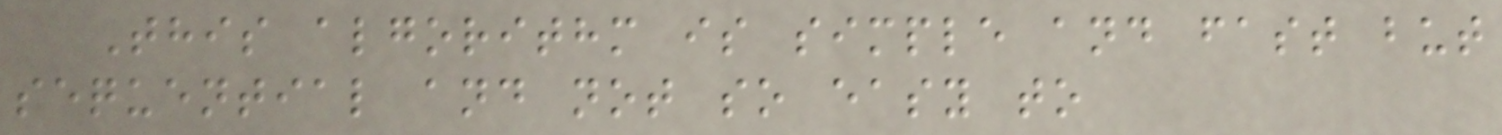This algorithm is simple and fast but
sequential and not so easy to
